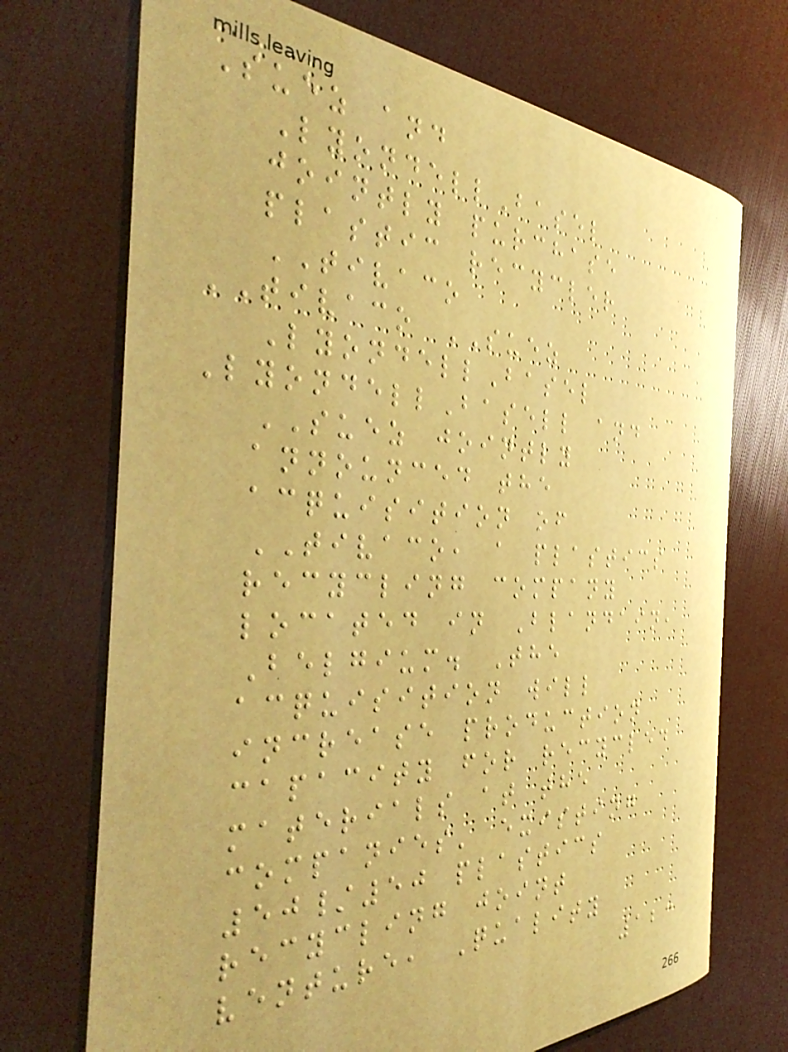Suez and
LyondellBasel
jointly purchase
plastic recycler
TIVACO
TIVACO SUEZ
LyondellBasel
LyondellBasell and
SUEZ jointly
announced the
acquisition of
TIVACO, a plastics
recycling company
located in Blandain,
Belgium. The
acquisition will
increase production
capacity for recycled
materials at the
companies' existing
50/50 plastics
recycling joint
venture, Quality
123
